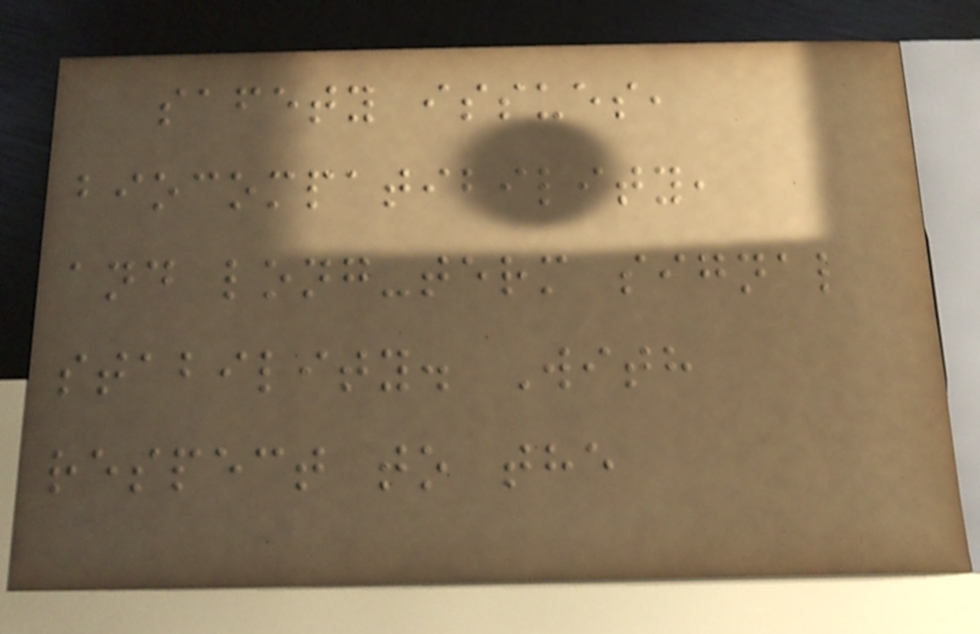safety issues,
biocompatibility,
and long-term signal
stability. With
respect to the
